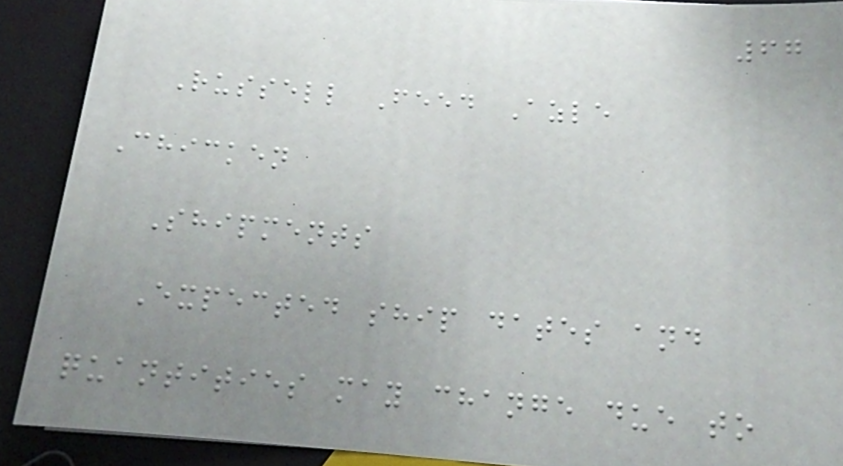67
Russell Feed Azle
Chicken
Shipments
Expected ship dates and
quantities may change due to
